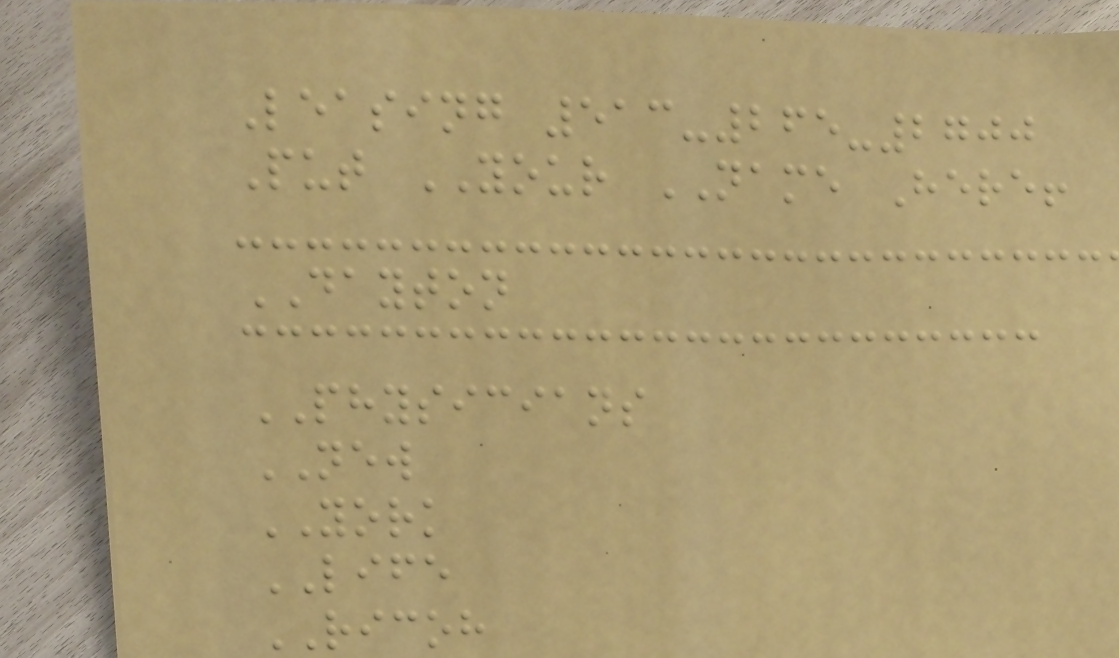Leasing 513-265-2700
Put YOUR NAME Here!
DAYTON
PHYSICIANS
NEW
YORK
LIFE
RICOH
